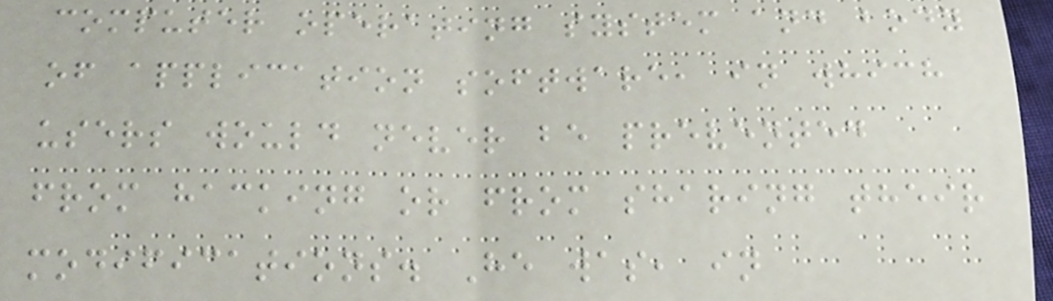computer operating system and body
of application software, in which
users would never be prevented
from hacking or from sharing their
modifications. He was, in
